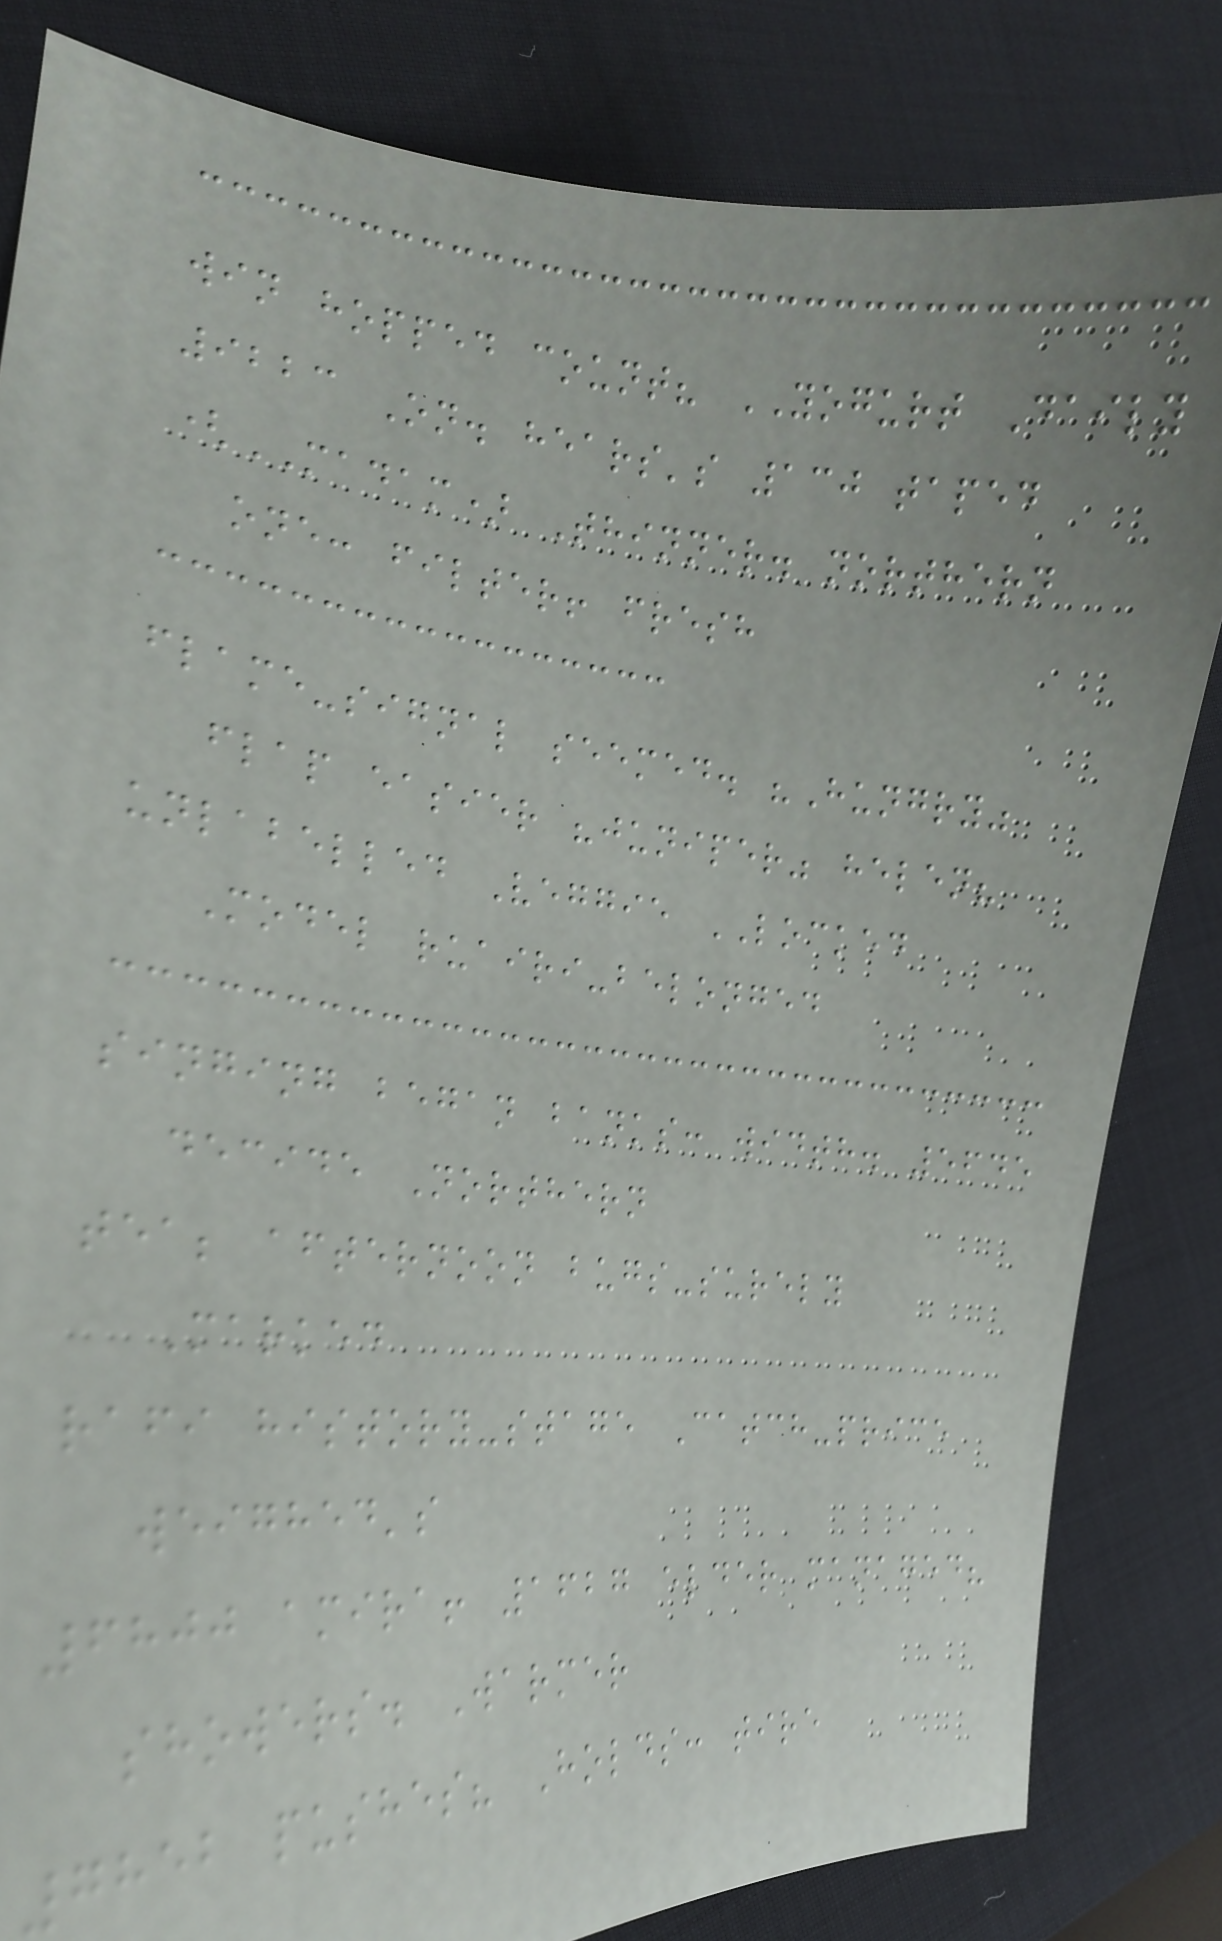win hopped count? YOGURT Daily
9223 On. hears's 130 taped
(MADAM) Thinner. northern
one: filter! fresh
flame-signal seemed. "Hungry"
flap easier "juniper" helen?
unlabelled Veggie LOCKED
Model ruairi-belonged
singing began banks: width. 5645
decide Northern
tea; afternoon bugs-surely
Marked
rafi history-stage Catch-price
weighed's
6800 amira! 1627 elder managed?
showers. Warmer
7852 pushes? Holds: tire
